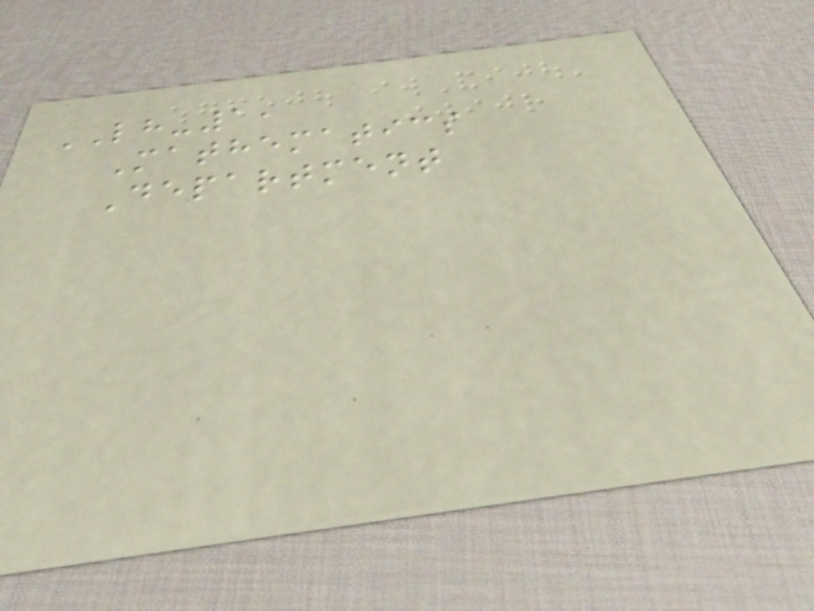LH-1,
Mathematics
Department
